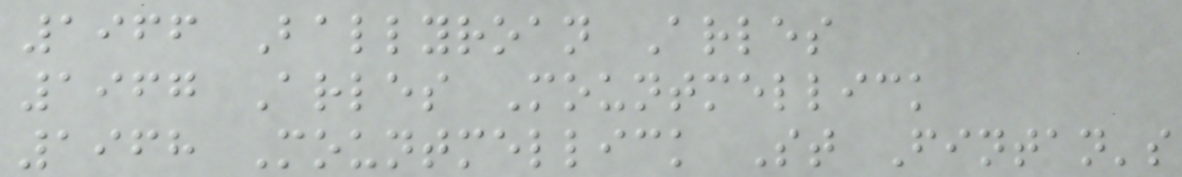1966 Ballyroan Arles
1967 Arles Mountmellick
1968 Mountmellick St Fintan's
